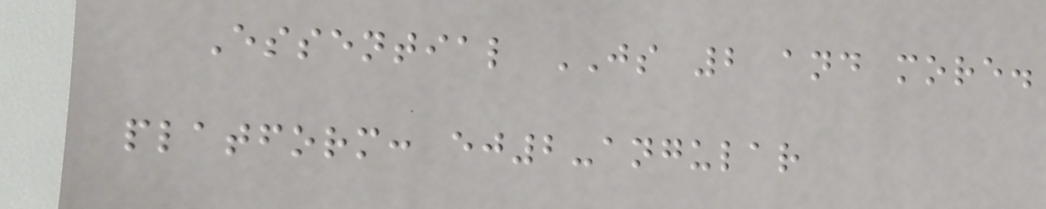Essential JS 2 and more.
platform: ej2-angular
